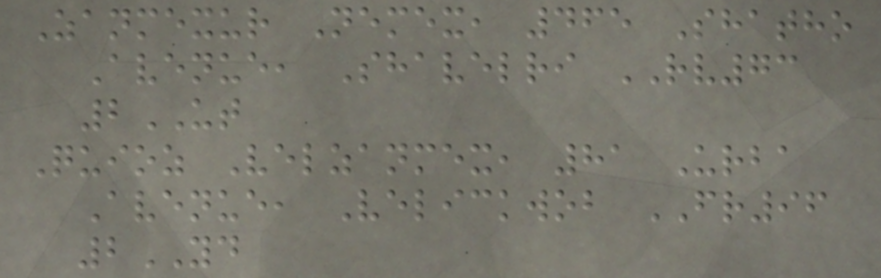Zanmexur Nemex, 465 Shatho
Avenue, Shavelri RV73
2UT
Quioz Velzanmex, 81 Urba
Avenue, Velickwob FR96
2YD
